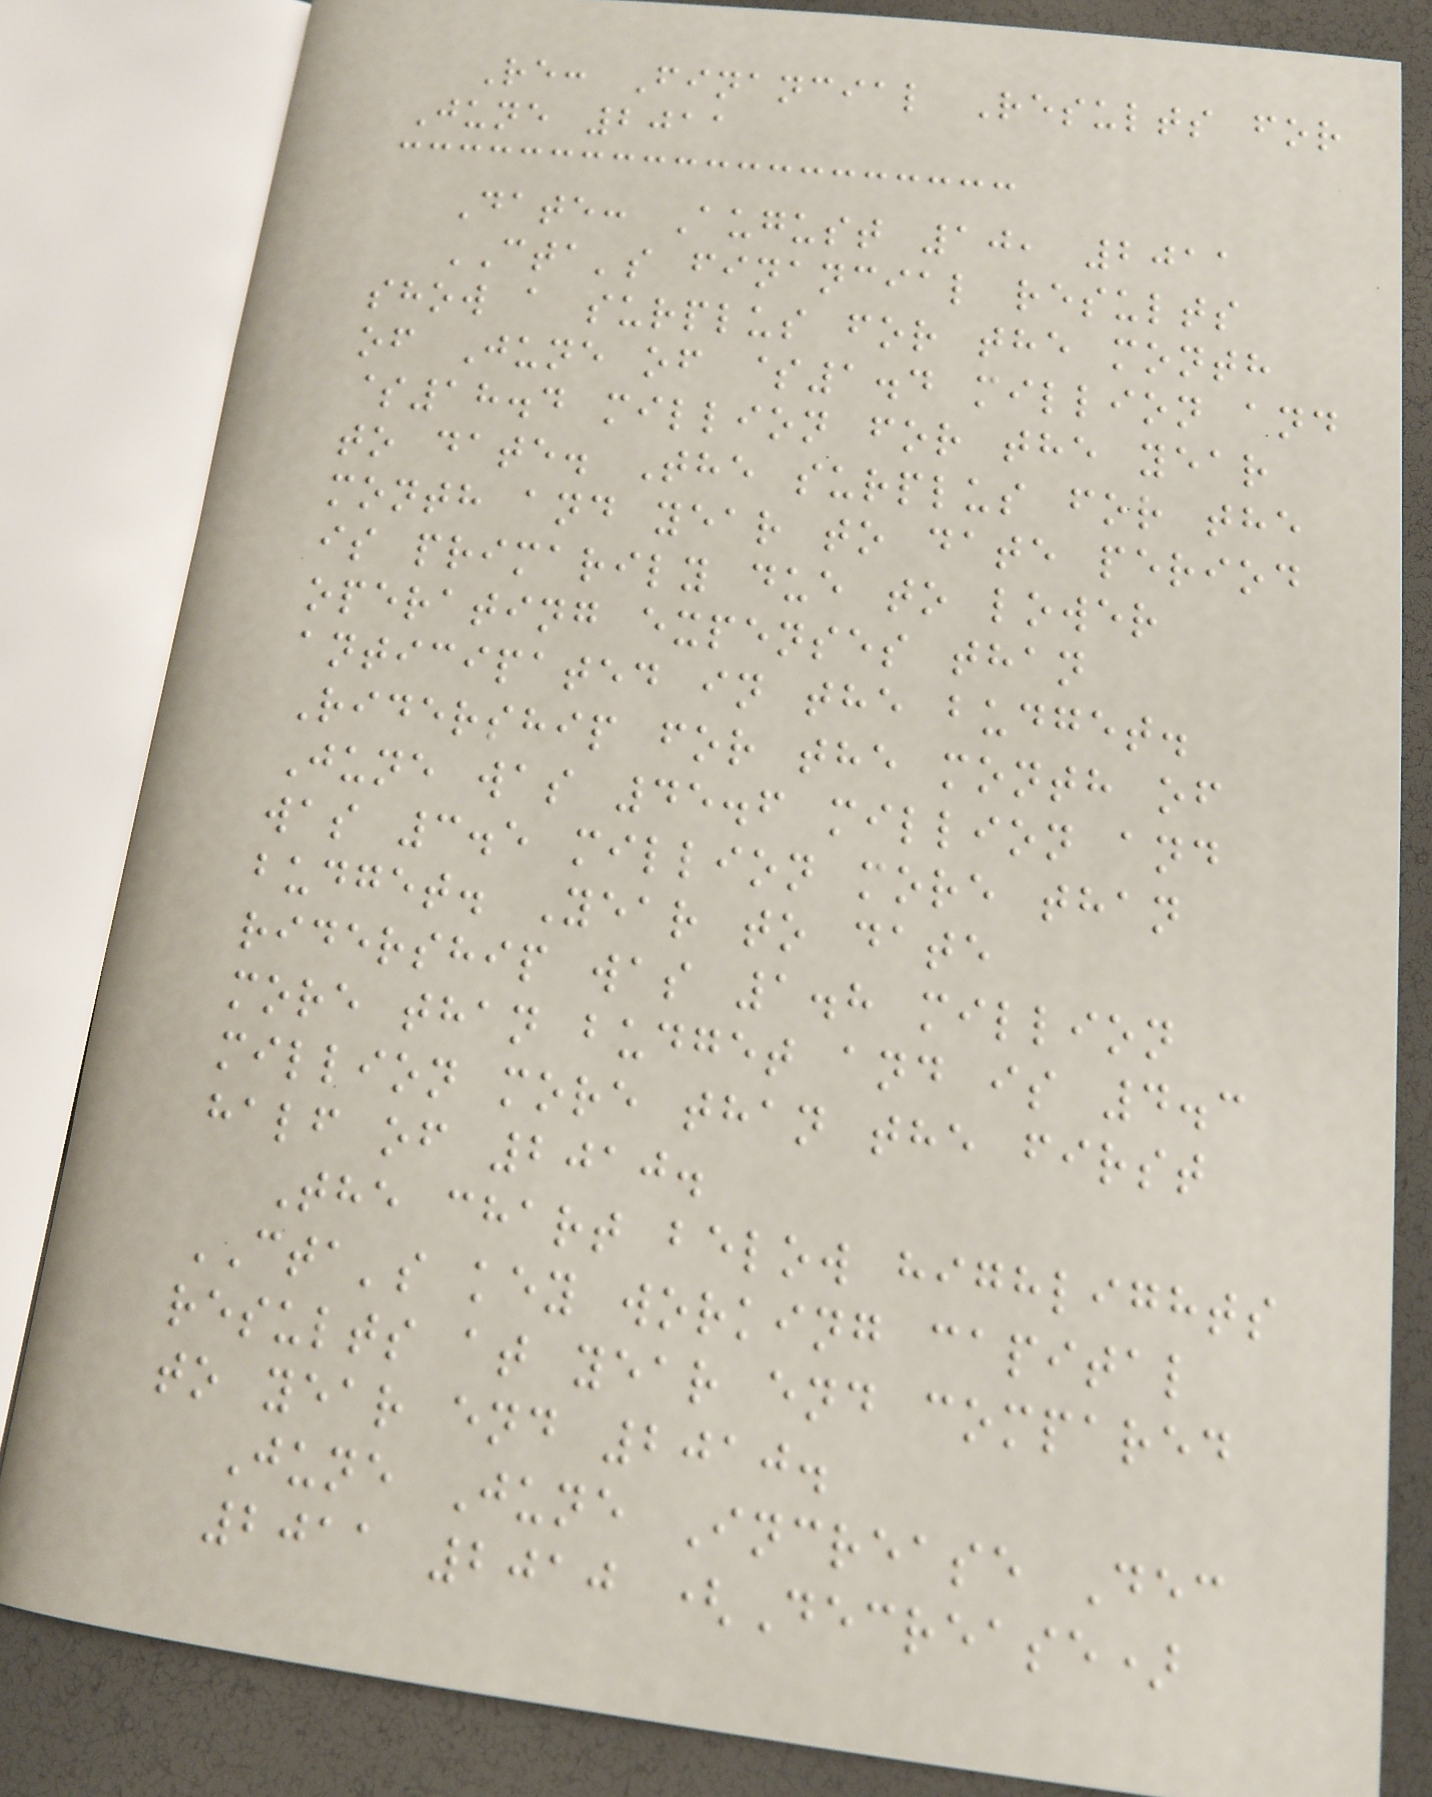Re: Financial Results for
June 2011
Date: August 10, 2011
CTA's financial results
show a surplus for the month
of June of $1.4 million and
$18.4 million for the year
to date. The surplus for the
month and year to date period
is primarily due to lower
operating expenses than
anticipated in the budget.
Ridership for the month of
June was 45.6 million and
was 3.5 million more than
budget. Year to date
ridership was 1.8 million
more than budget and is 4.3
million more than the first
half of 2010.
The chart below highlights
CTA's key working capital
results at year end compared
to year end 2010.
June June Increase Dec
2011 2010 (Decrease)
